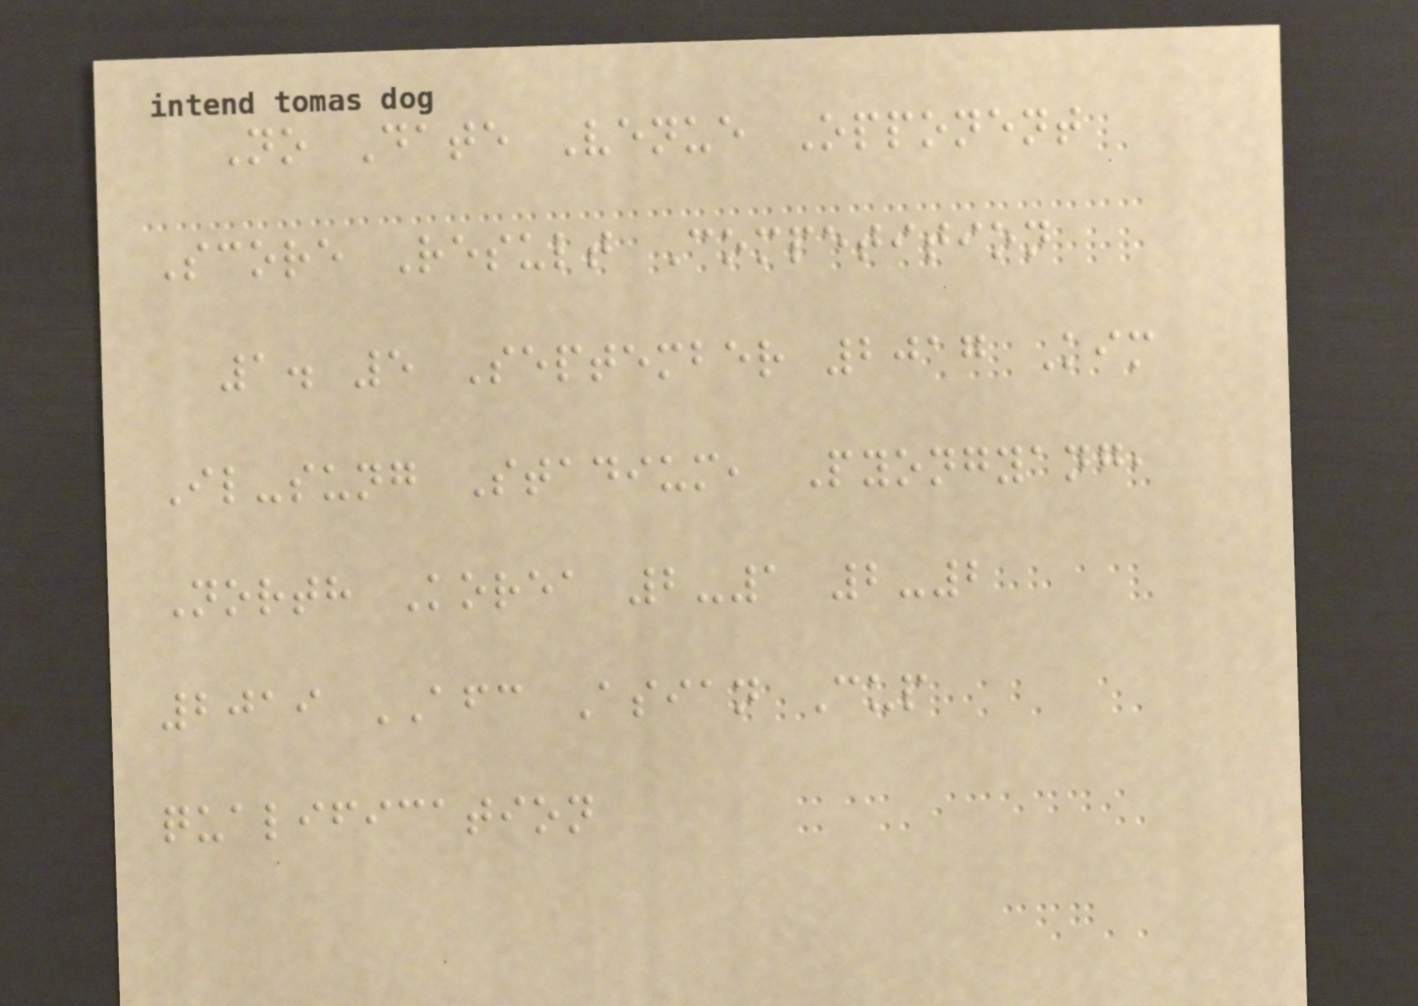No Date Venue Opponent
Score Result Competition
1. 5 September 2017 Kim
Il-sung Stadium, Pyongyang,
North Korea 2-1 2-2
2019 AFC Asian Cup
qualification
